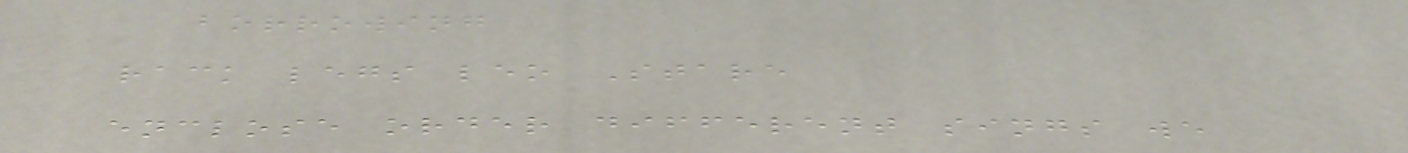borrowing
rack legs leo Stare
enclose order different sings we
